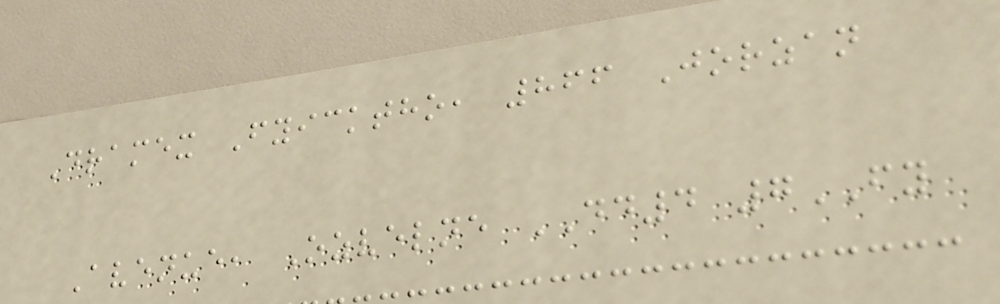Dramex Fyicktho, 866 Jorzan
Avenue, Ozvelne DD4 7FY
